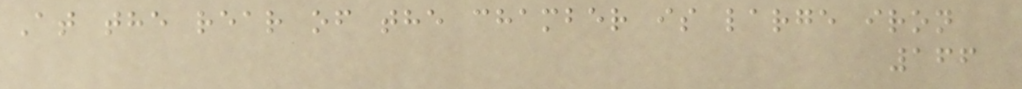At the rear of the chamber is large iron
166
